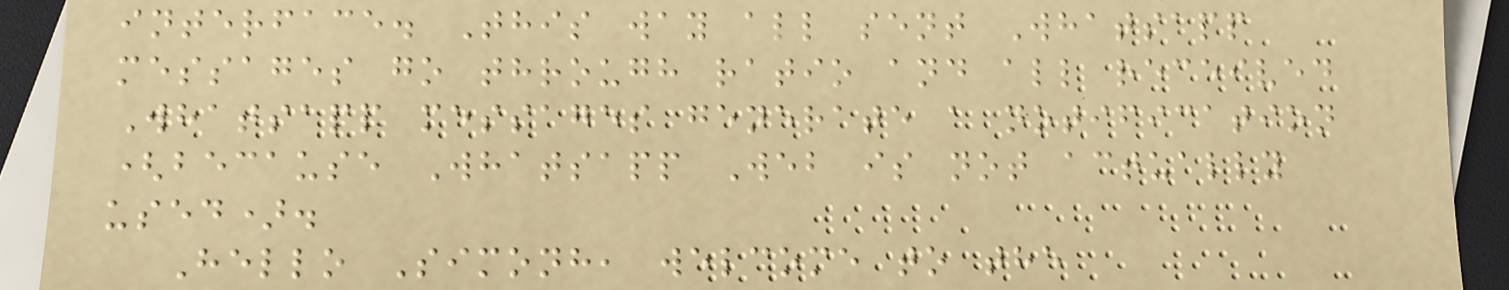interface. This way all sent Whatsapp
messages go through ratio and all received
Whatsapp messages generate a notification
(because Whatsapp Web is not actually
used).
Hello Simonh, welcome to the
